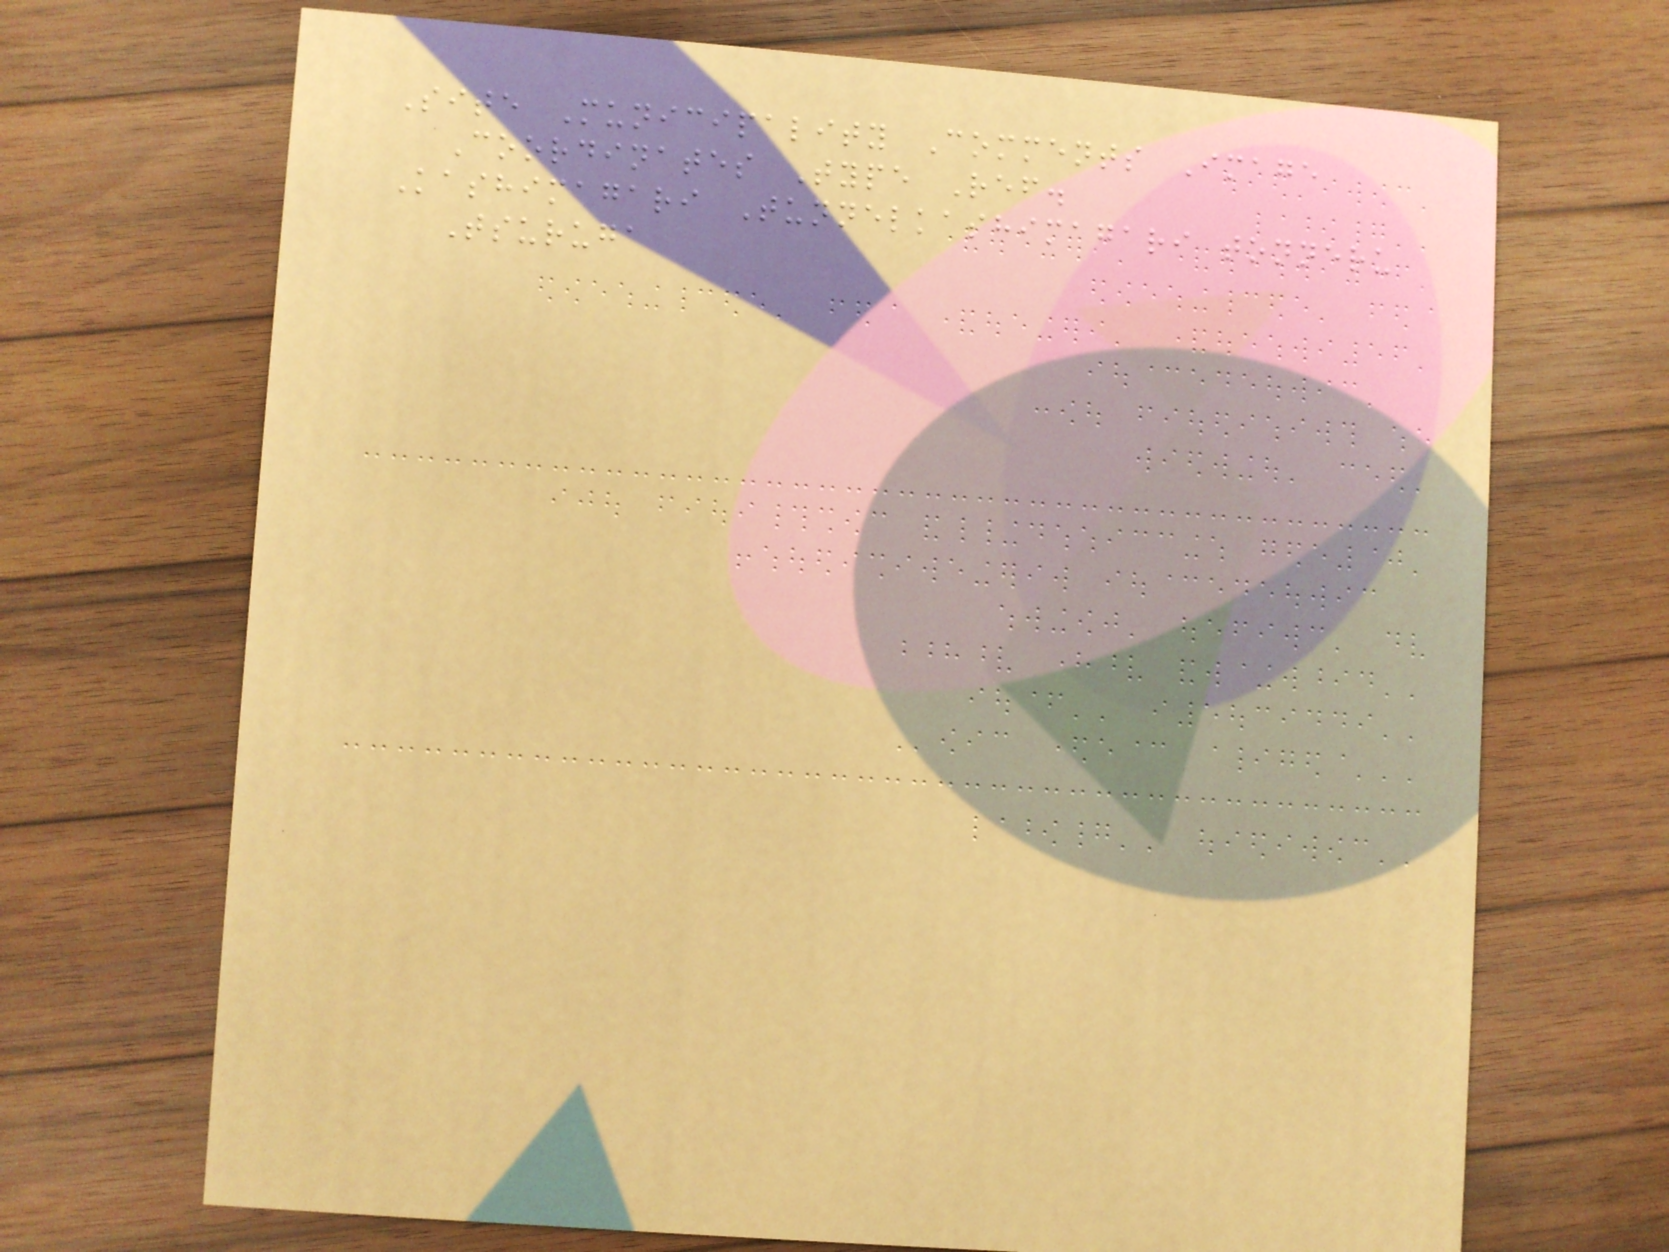Site Municipality Comments Image
Coordinates Type Ref.
Kashimagari Tunnelkashimagari tonneru
Tsuruga
